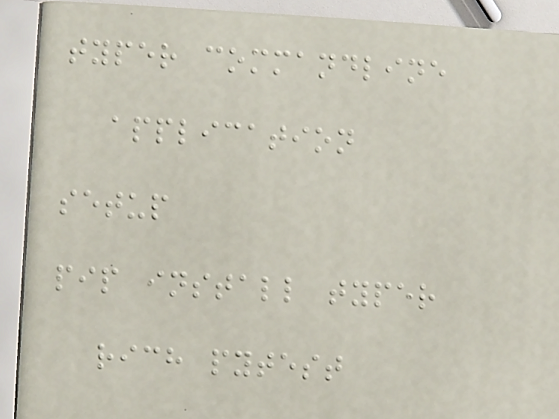typer commandline
application
setup
pip install typer
rich pytest
